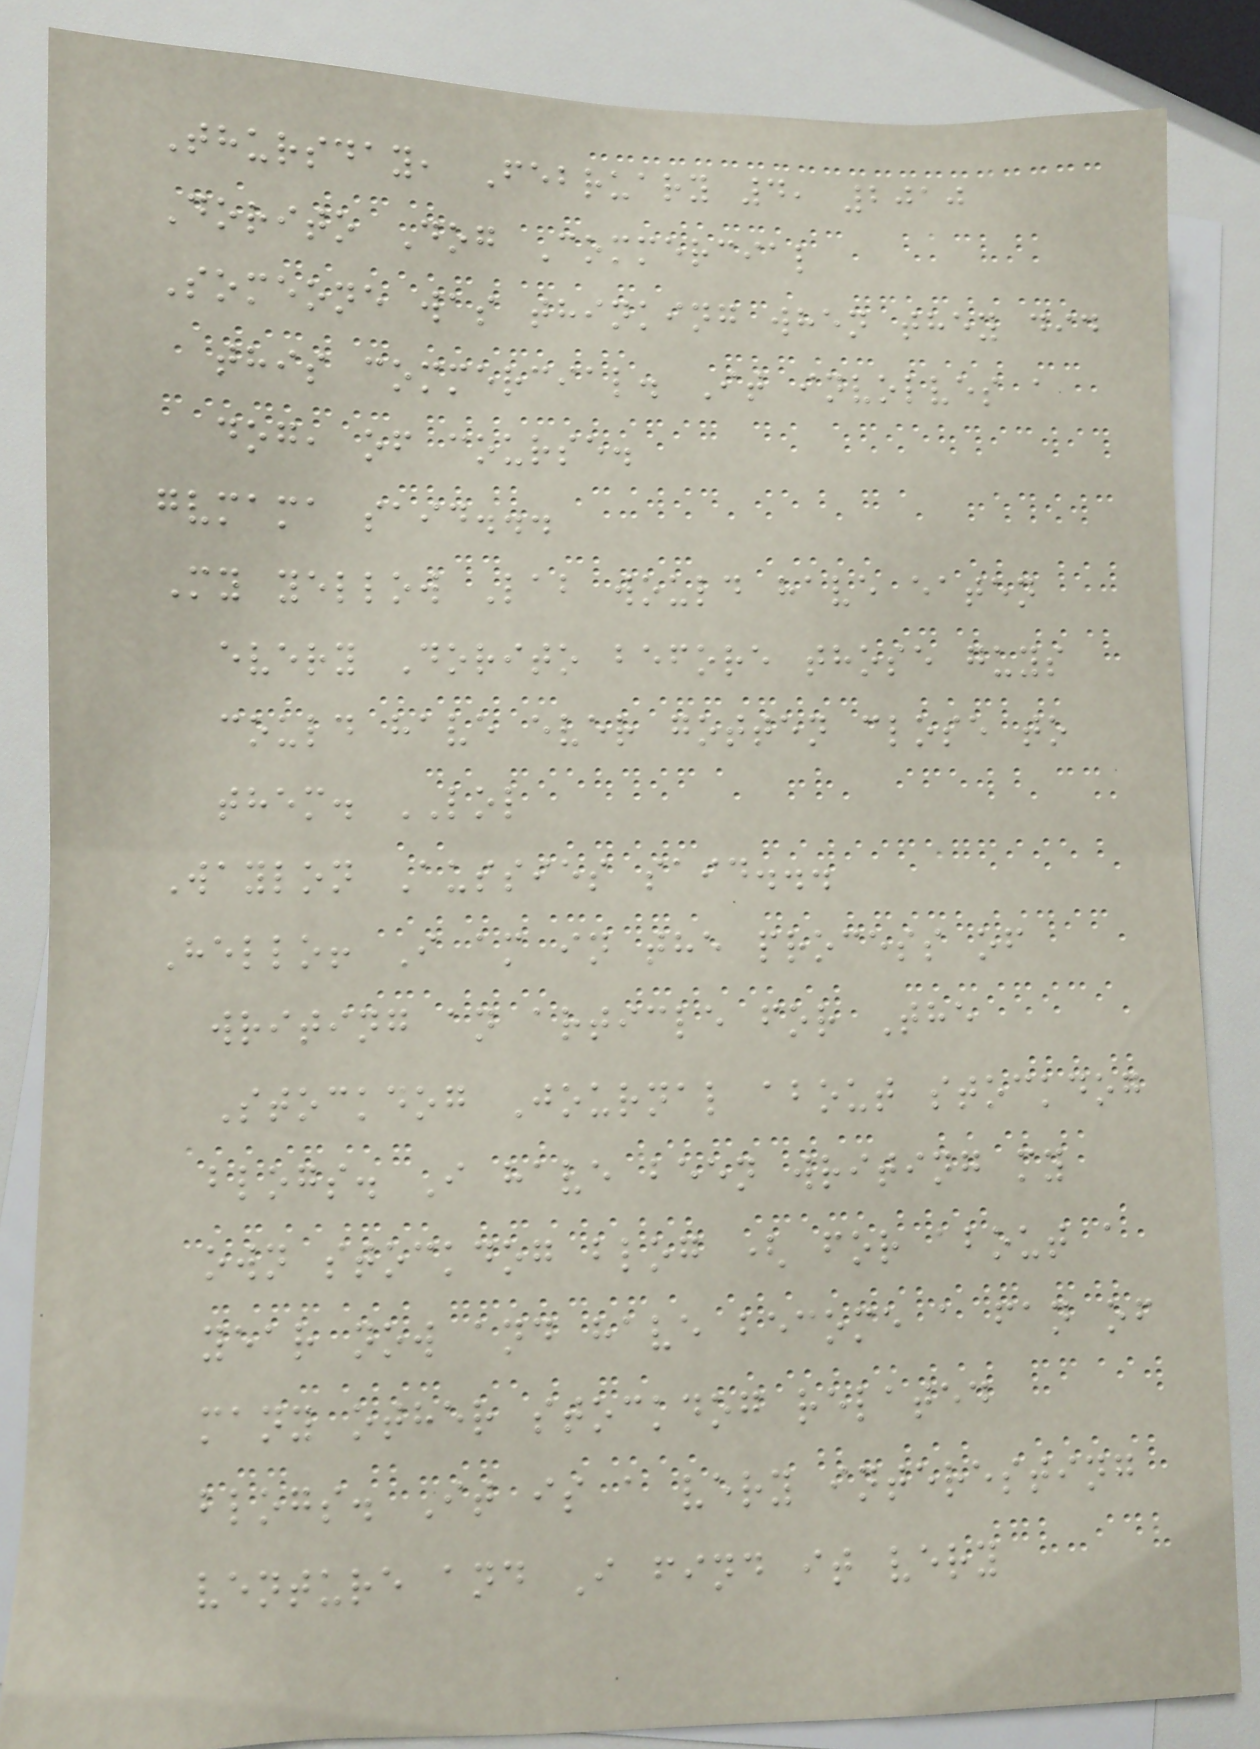Thursday, February 4, 2010
Dorito Dog Commercial
Someone was thinking when they did
this commercial. It involves a
dog, of course.
gvmama said...
My yellow Lab would have eaten
every Dorito before those guys
could have ever gotten close to
them. LOL
Waylon Aussies said...
Hello! I am in the process of
writing an article for The
Stockdog Journal about stockdog
blogs. I have been writing my
own stockdog blog ( for about a
year now and have become a fan of
many other stockdog related
blogs. It is a very interesting
venture and I find it very
